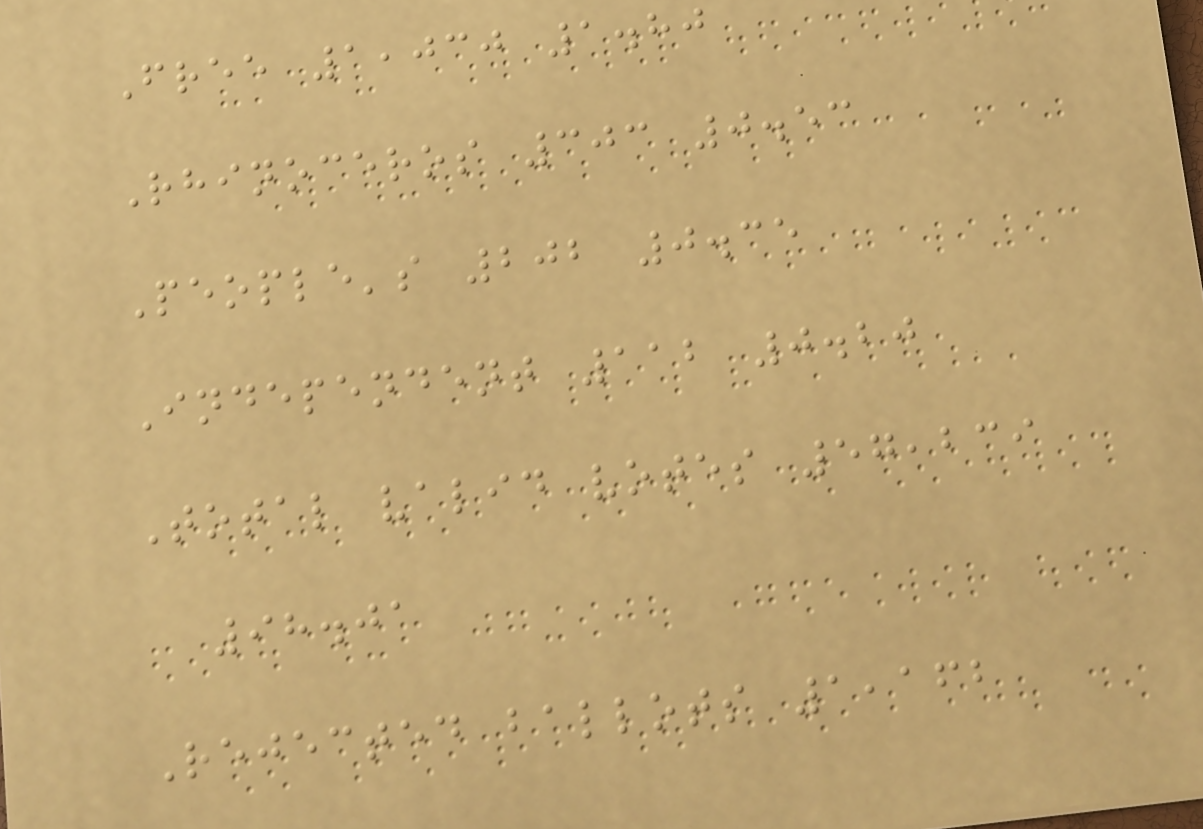Free 1,030 1.80
Rhinoceros 303 0.53
People's 202 0.35
Independent 112 0.20
Total valid votes 57,239
98.01
Rejected ballots 1,162
